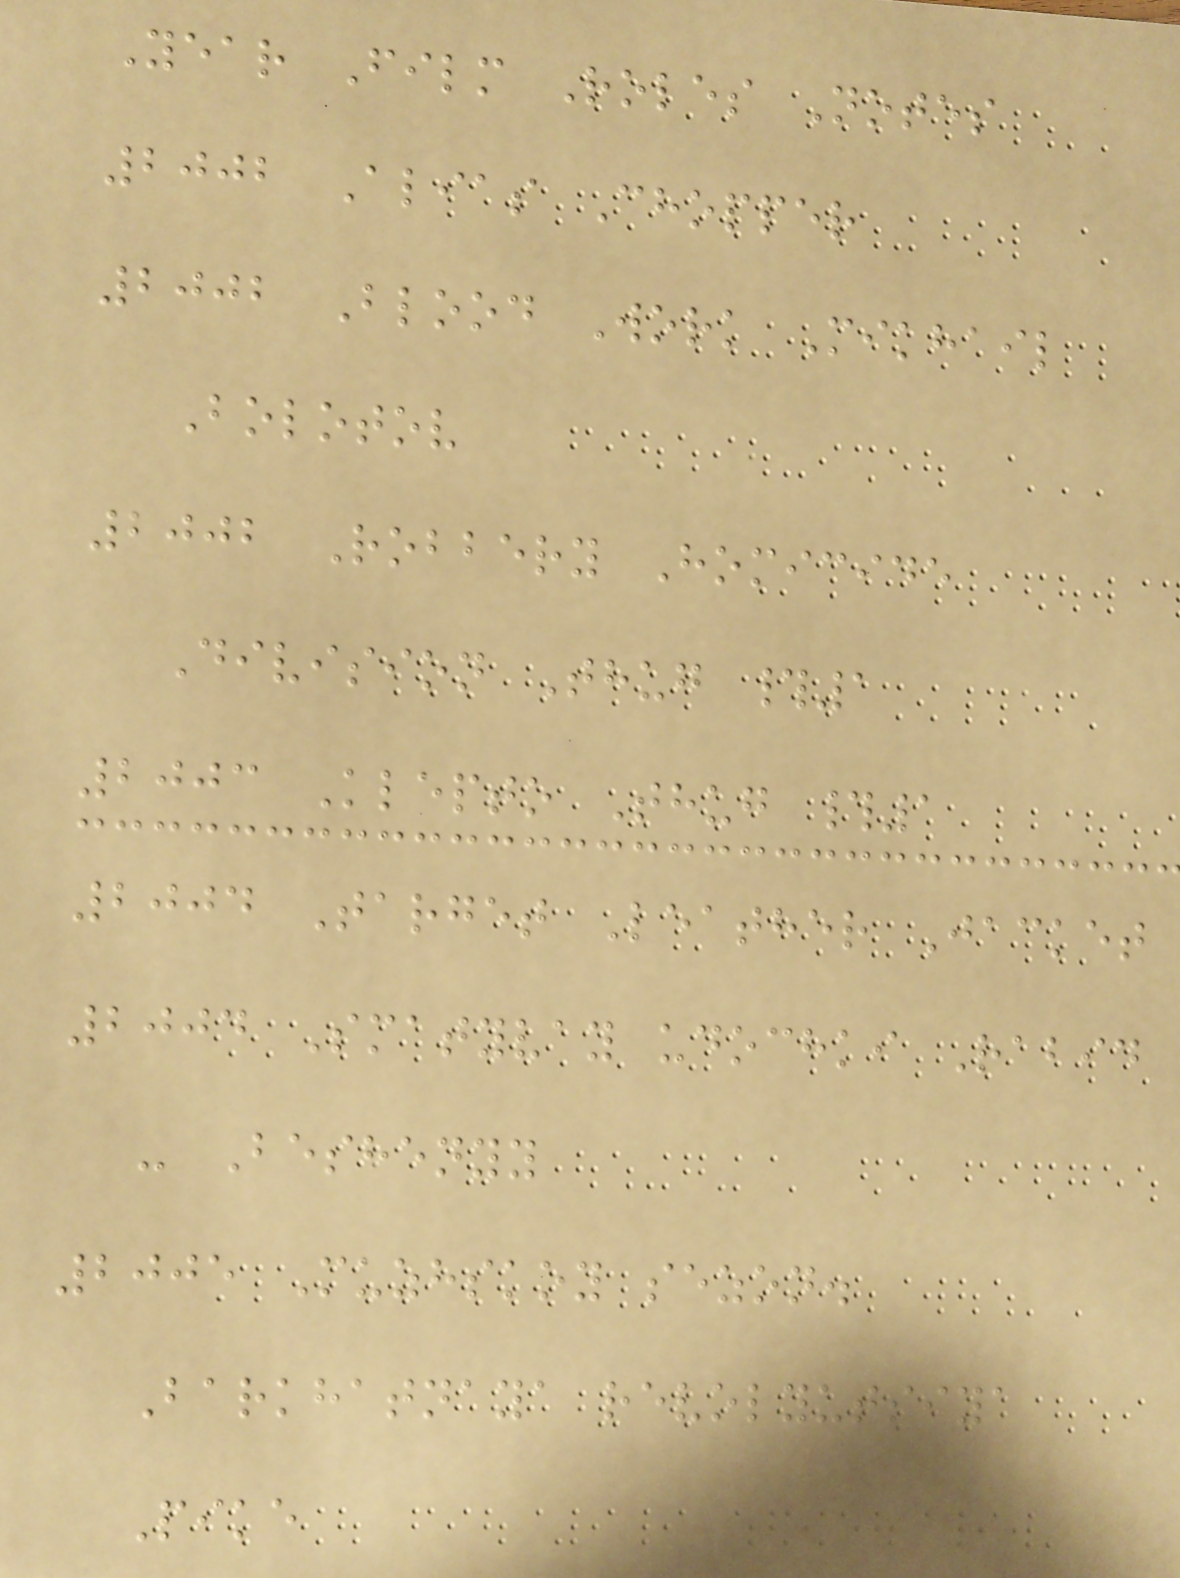Year Film Roles Notes
2002 Alias Chopper
2002 Blood Work Mikhail
Bolotov
2002 Robbery Homicide
Division Thug #1
2003 Klepto Thug #1
2004 Target Leather Jacket
2004 Smatyvay udochki Rabid
- Beshenyy
2005 Muzhskoy sezon.
Barkhatnaya revolyutsiya
Pike
